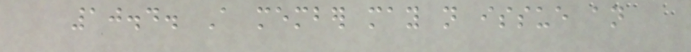10.4. A member may not issue an
